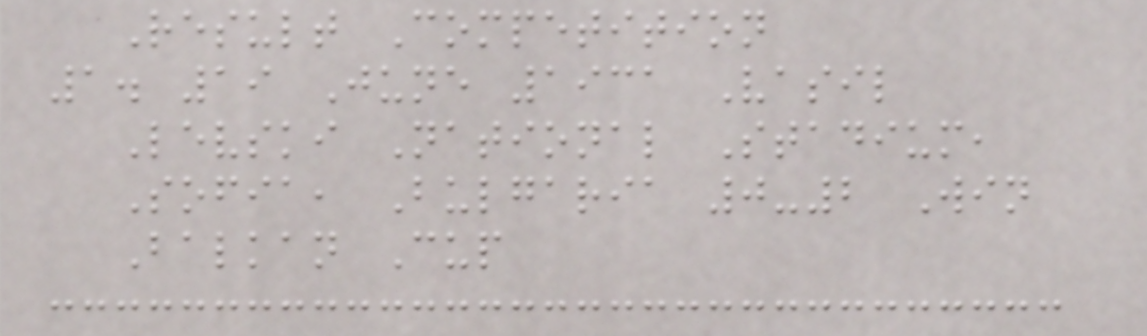Result Competition
1. 19 June 1931 Vasil
Levski National Stadium,
Sofia, Bulgaria 0-2 Win
Balkan Cup
